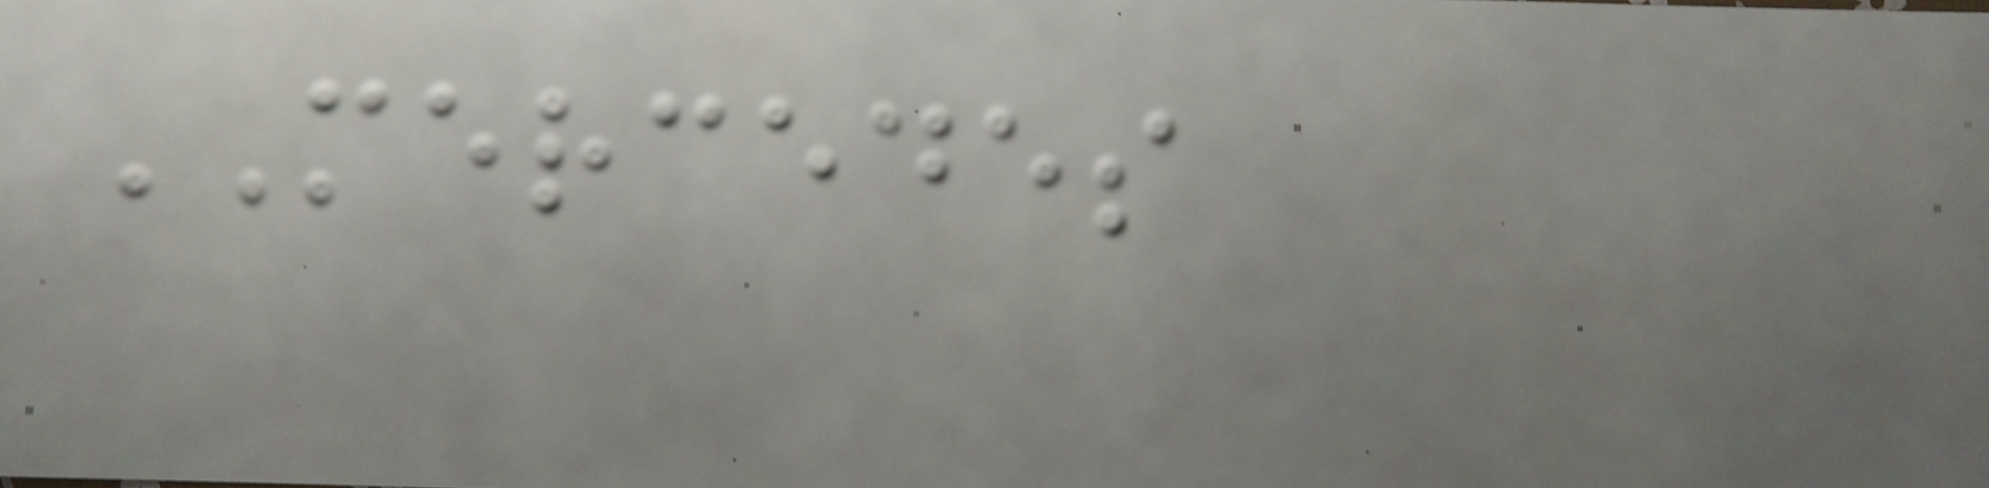MERCEDES
